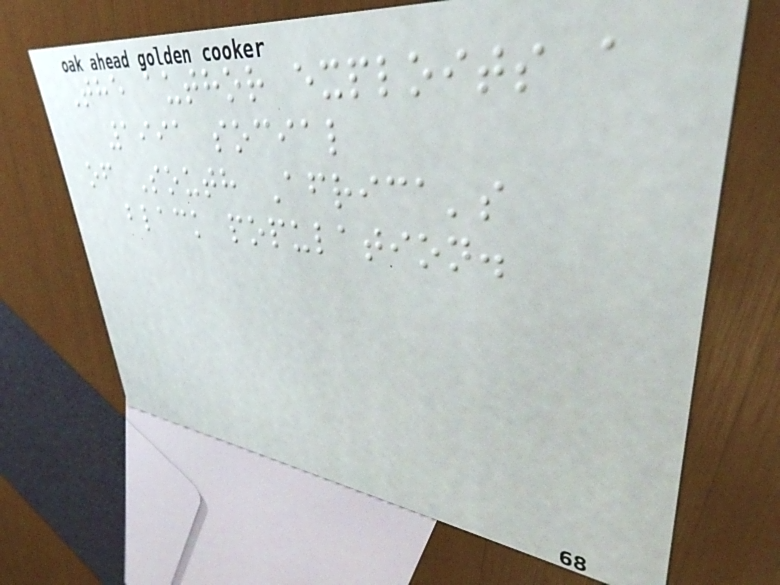The author exploits a
1991 social
of South Africa's
black population.
